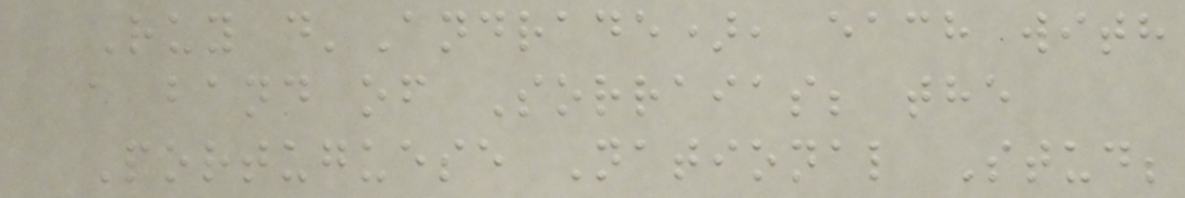Ruy d'Andrade), each with
a band of Sorraias; the
Portuguese National Stud;
